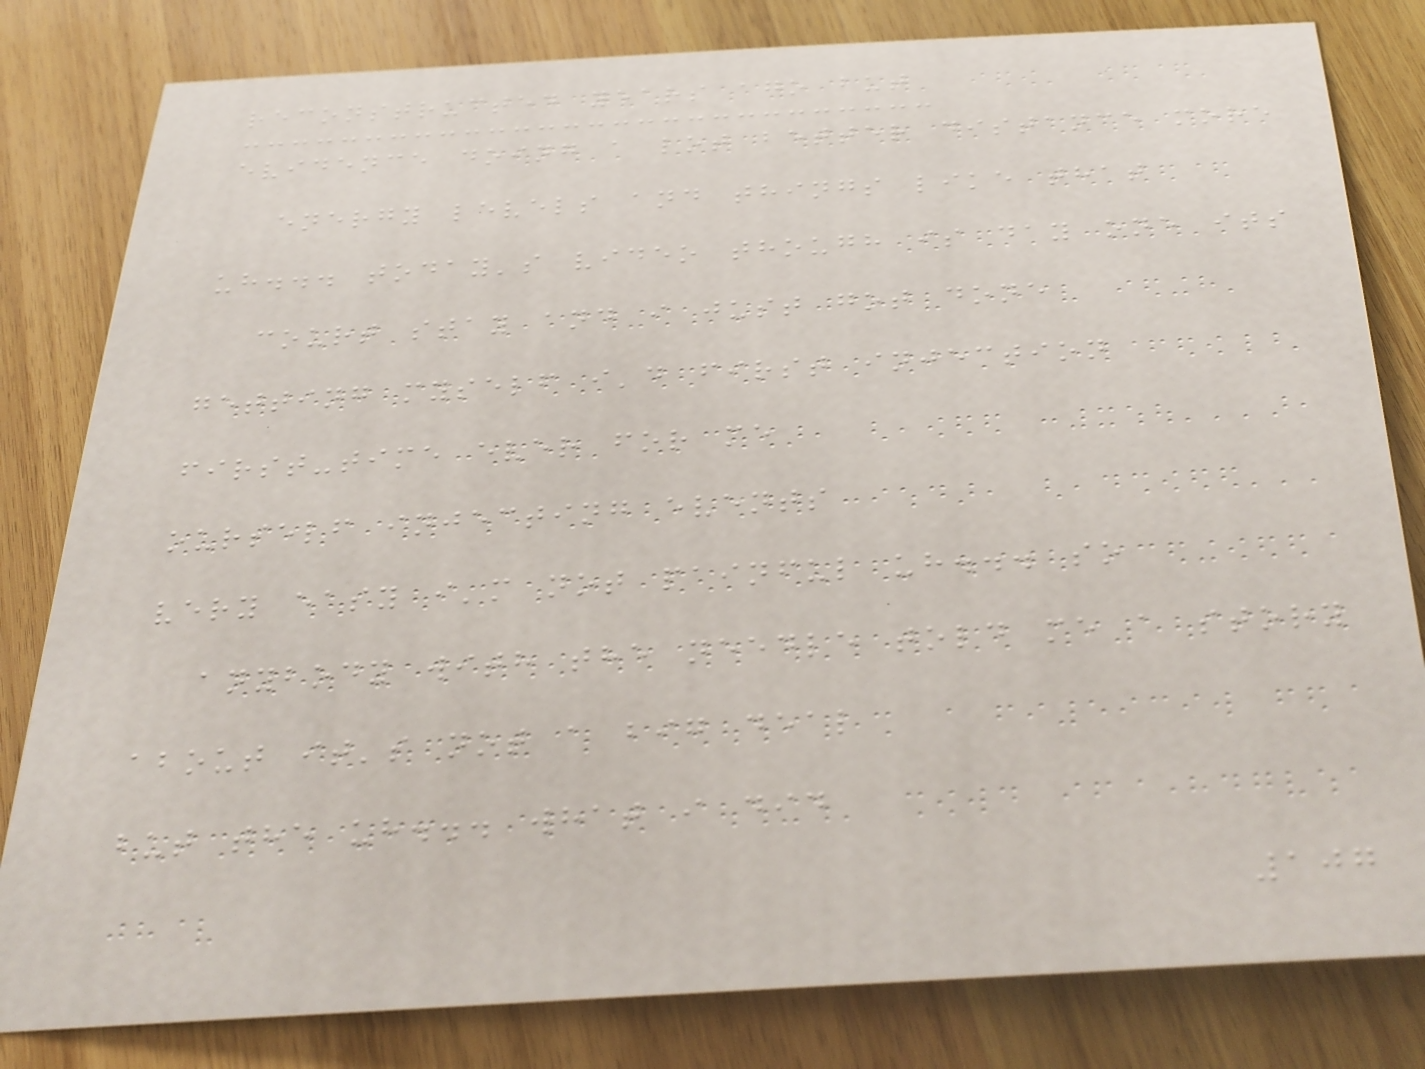reconstructed years ago but
evidence doing a lot better distance more
energy levels and things like that
uh... today's video though is day one its
court stay and i just got done
getting myself i'd first injection
first-time ever for me
ourself injecting events
very easy i'm not painful uh... so
anybody with the needle told me a story
about it's not a big deal
but the uh... what i did
107
